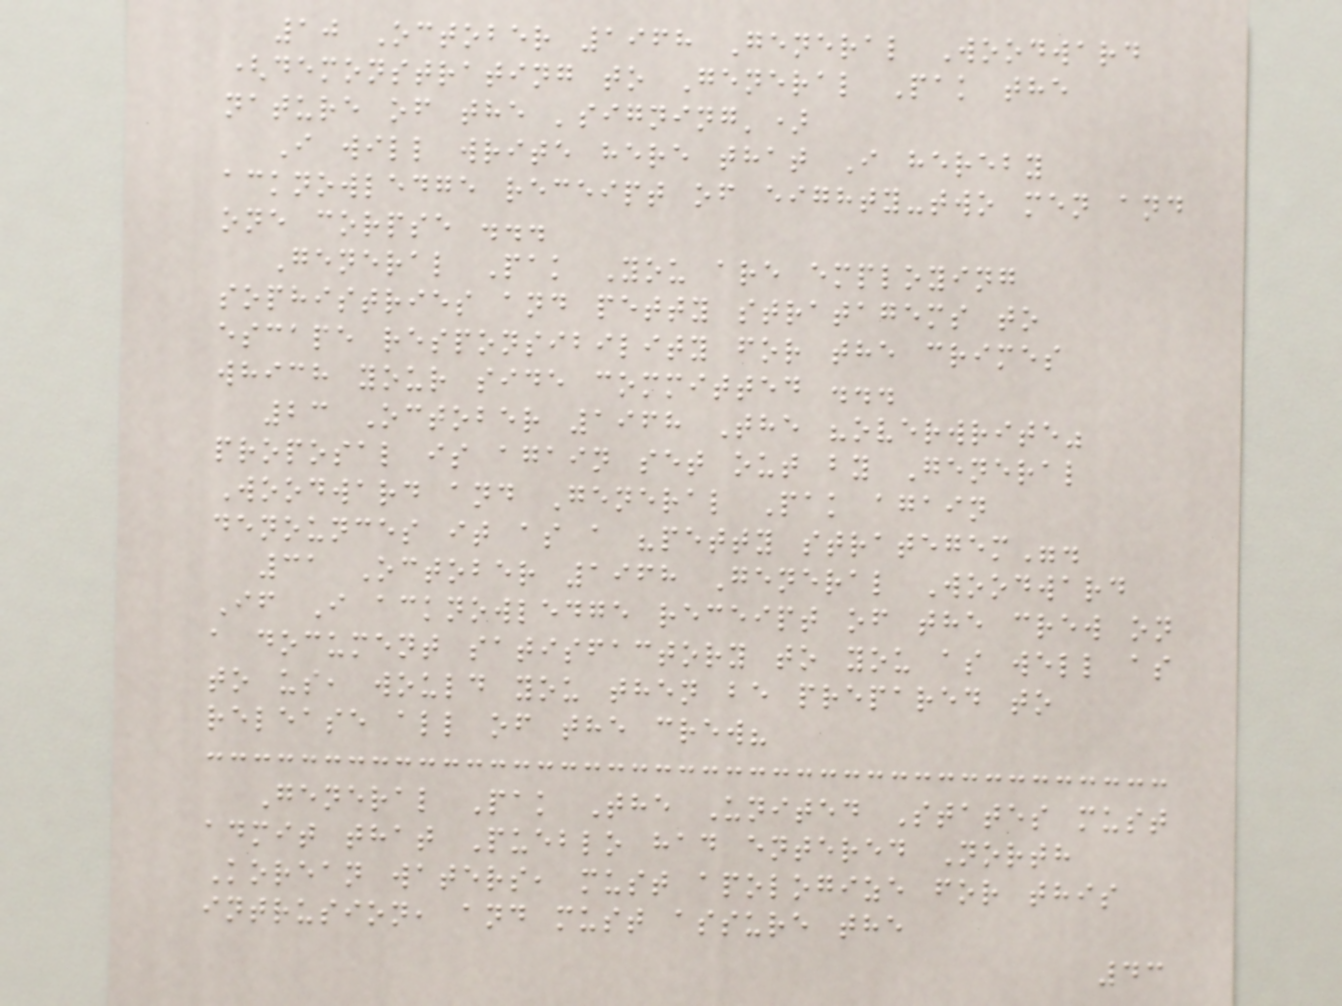10 October 1968 General Woodward
(demonstrating to General Pak the
nature of the 'signing')
I will write here that I hereby
acknowledge receipt of eighty-two men and
one corpse ...
General Pak You are employing
sophistries and petty stratagems to
escape responsibility for the crimes
which your side committed ...
23 October 1968 The "overwrite"
proposal is again set out by General
Woodward and General Pak again
denounces it as a "petty strategem".
31 October 1968 General Woodward
If I acknowledge receipt of the crew on
a document satisfactory to you as well as
to us, would you then be prepared to
release all of the crew?
General Pak The United States must
admit that Pueblo had entered North
Korean waters, must apologize for this
intrusion, and must assure the
43
